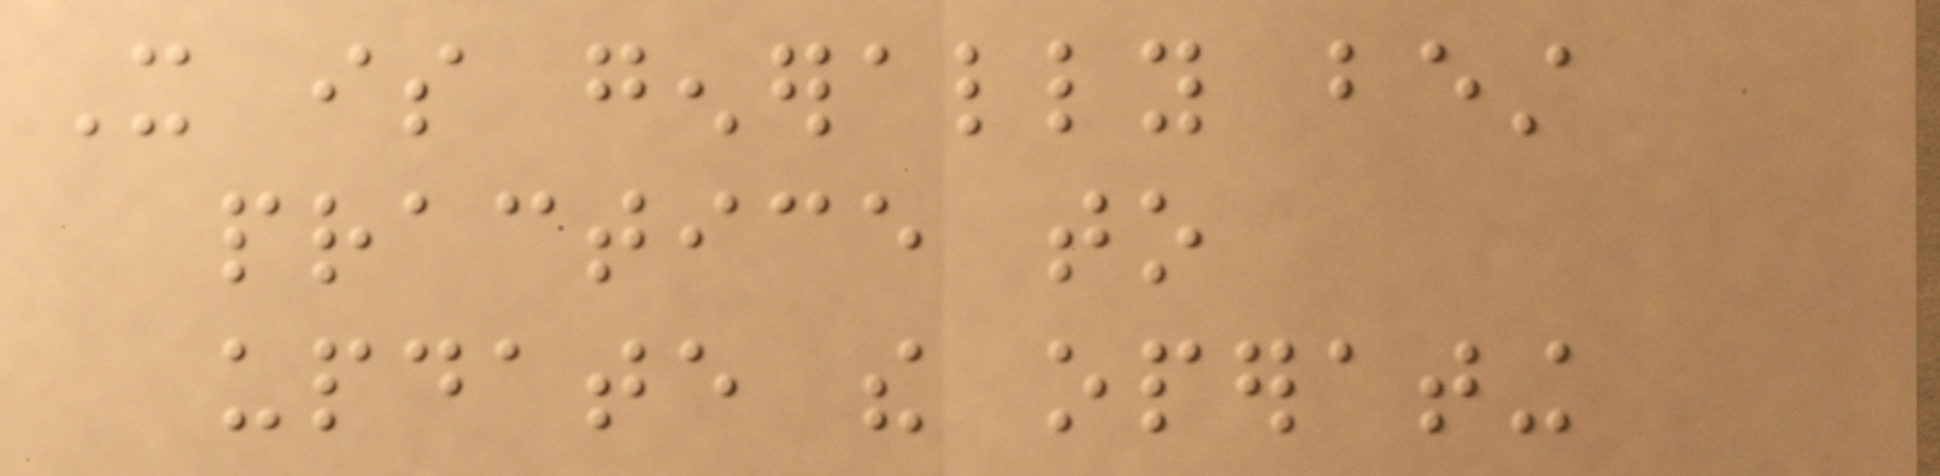It is generally best
practice to
update the operating
